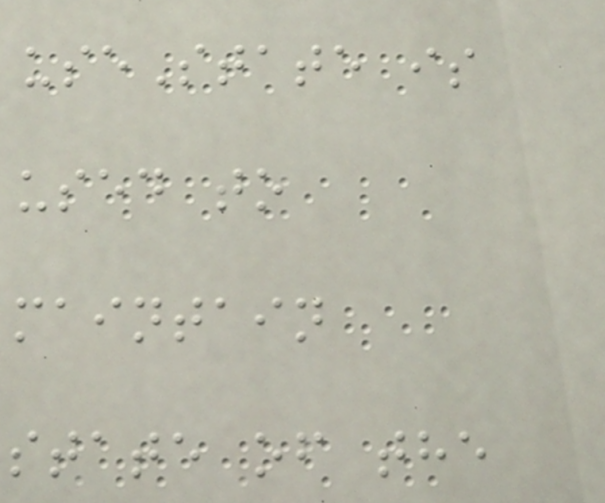useState is
used to
maintain
state of the
